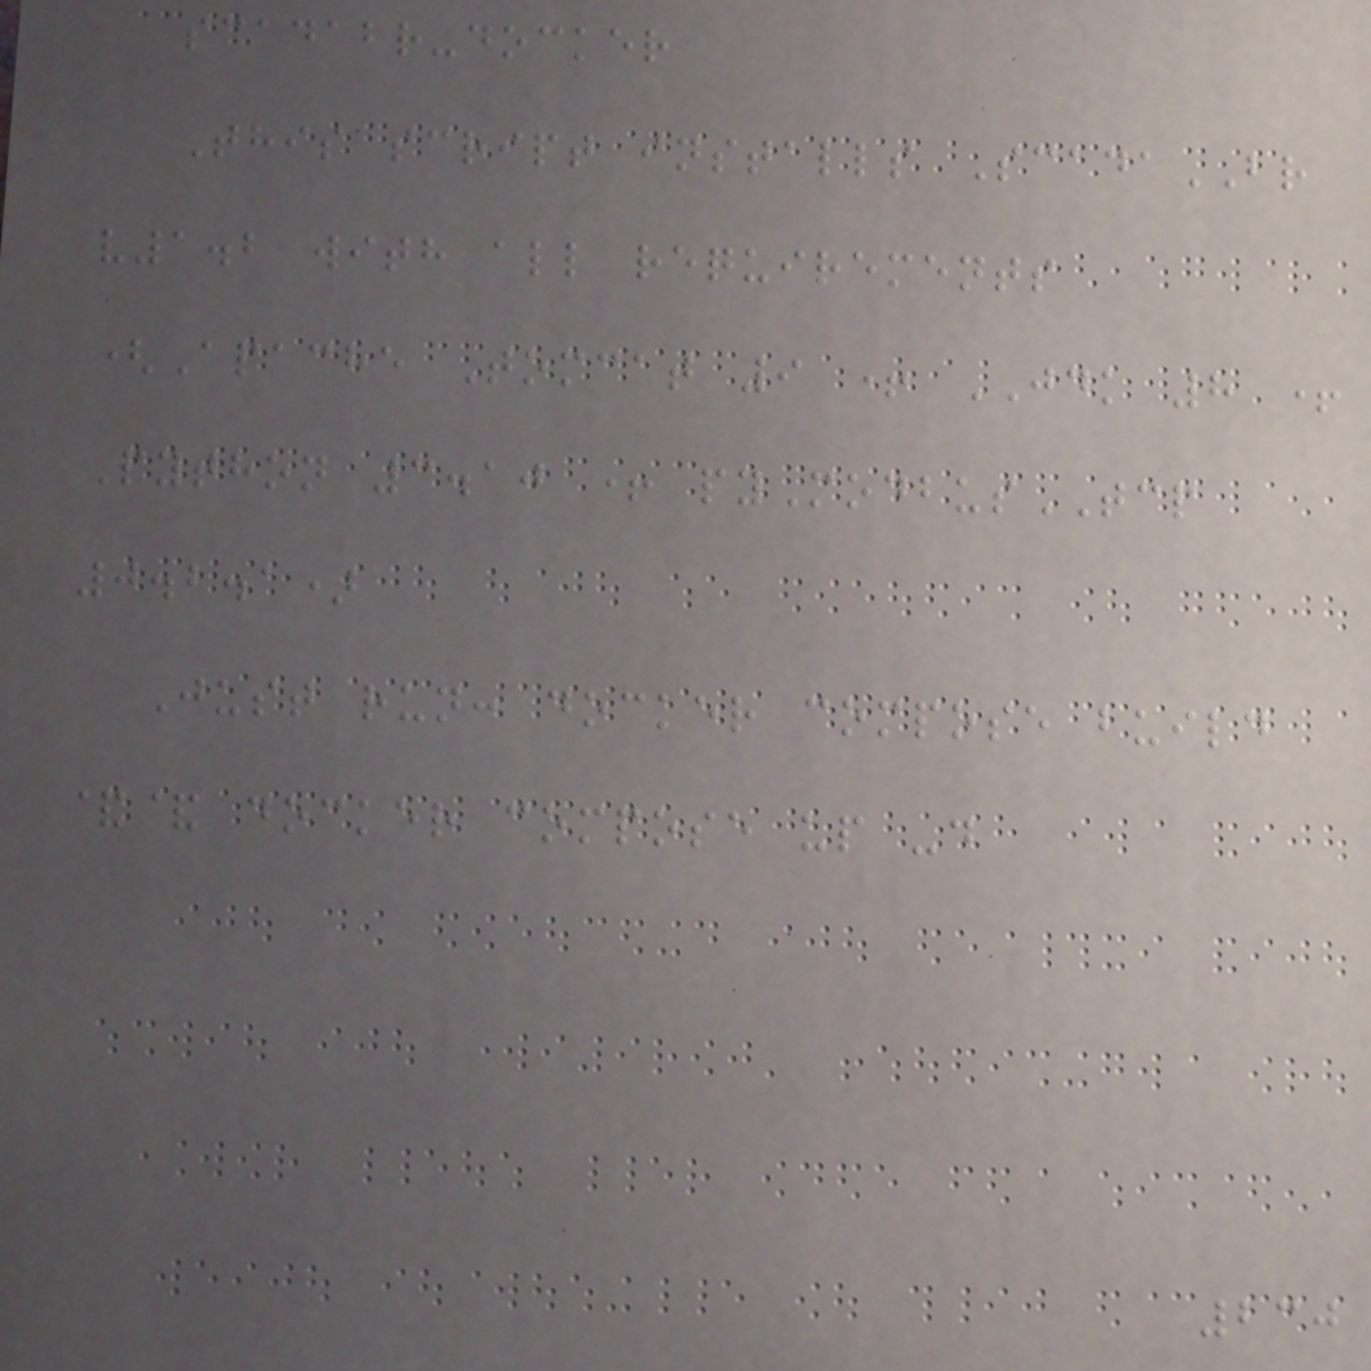scadabr-docker
This script installs ScadaBR
v1.2 with all requirements
(Apache Tomcat 9 + JDK 8 +
Python 3.10 + pyModbusTCP
0.2.1)
Just run: docker compose build
&& docker compose up -d
230
